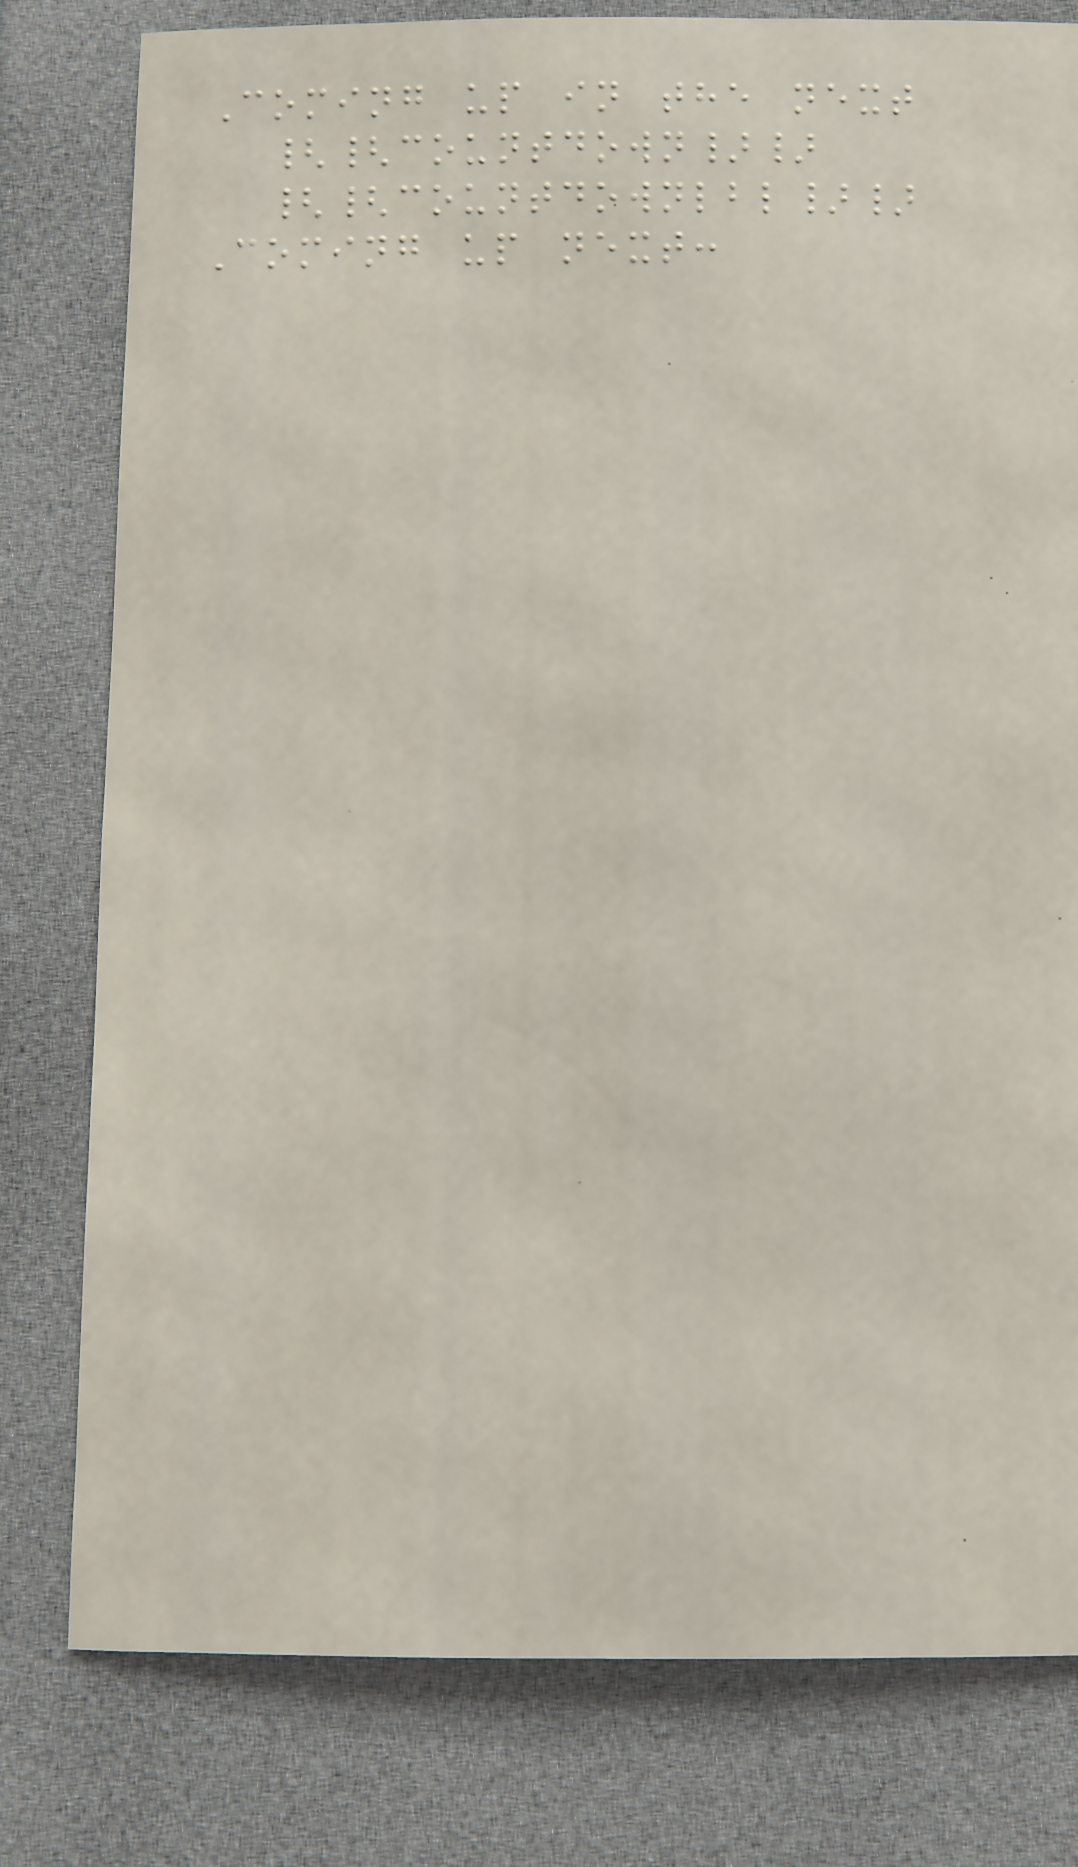Coming up in the next
{{countdown}}
{{countdownlbl}}
Coming up next:
